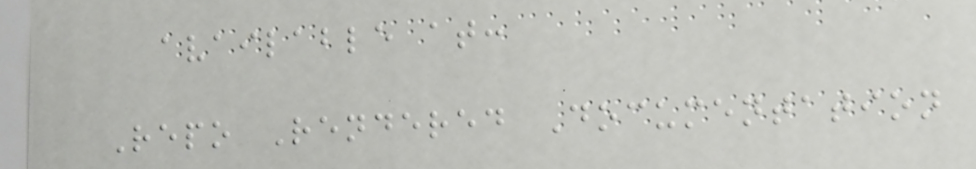available at:
Repo Rendered Documentation
